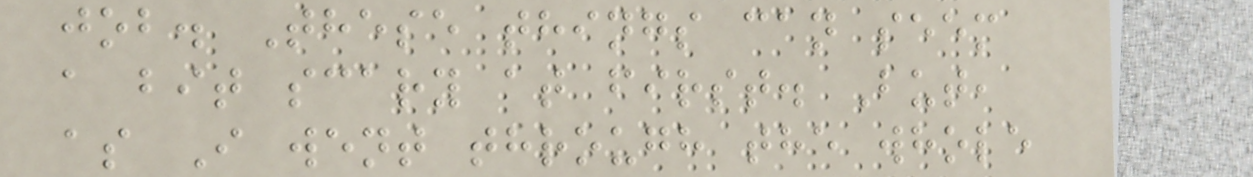job. These things can seem
a bit scary at first. But,
as I went through the whole
